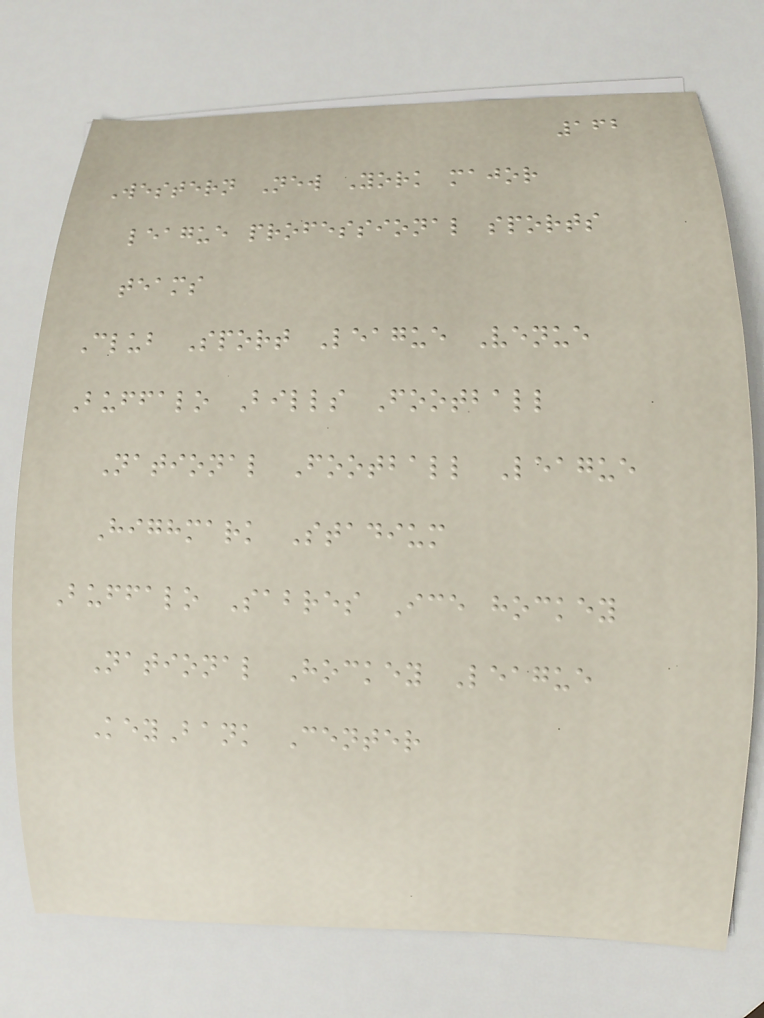162
Western New York major
league professional sports
teams
Club Sport League Venue
Buffalo Bills Football
National Football League
Highmark Stadium
Buffalo Sabres Ice hockey
National Hockey League
KeyBank Center
